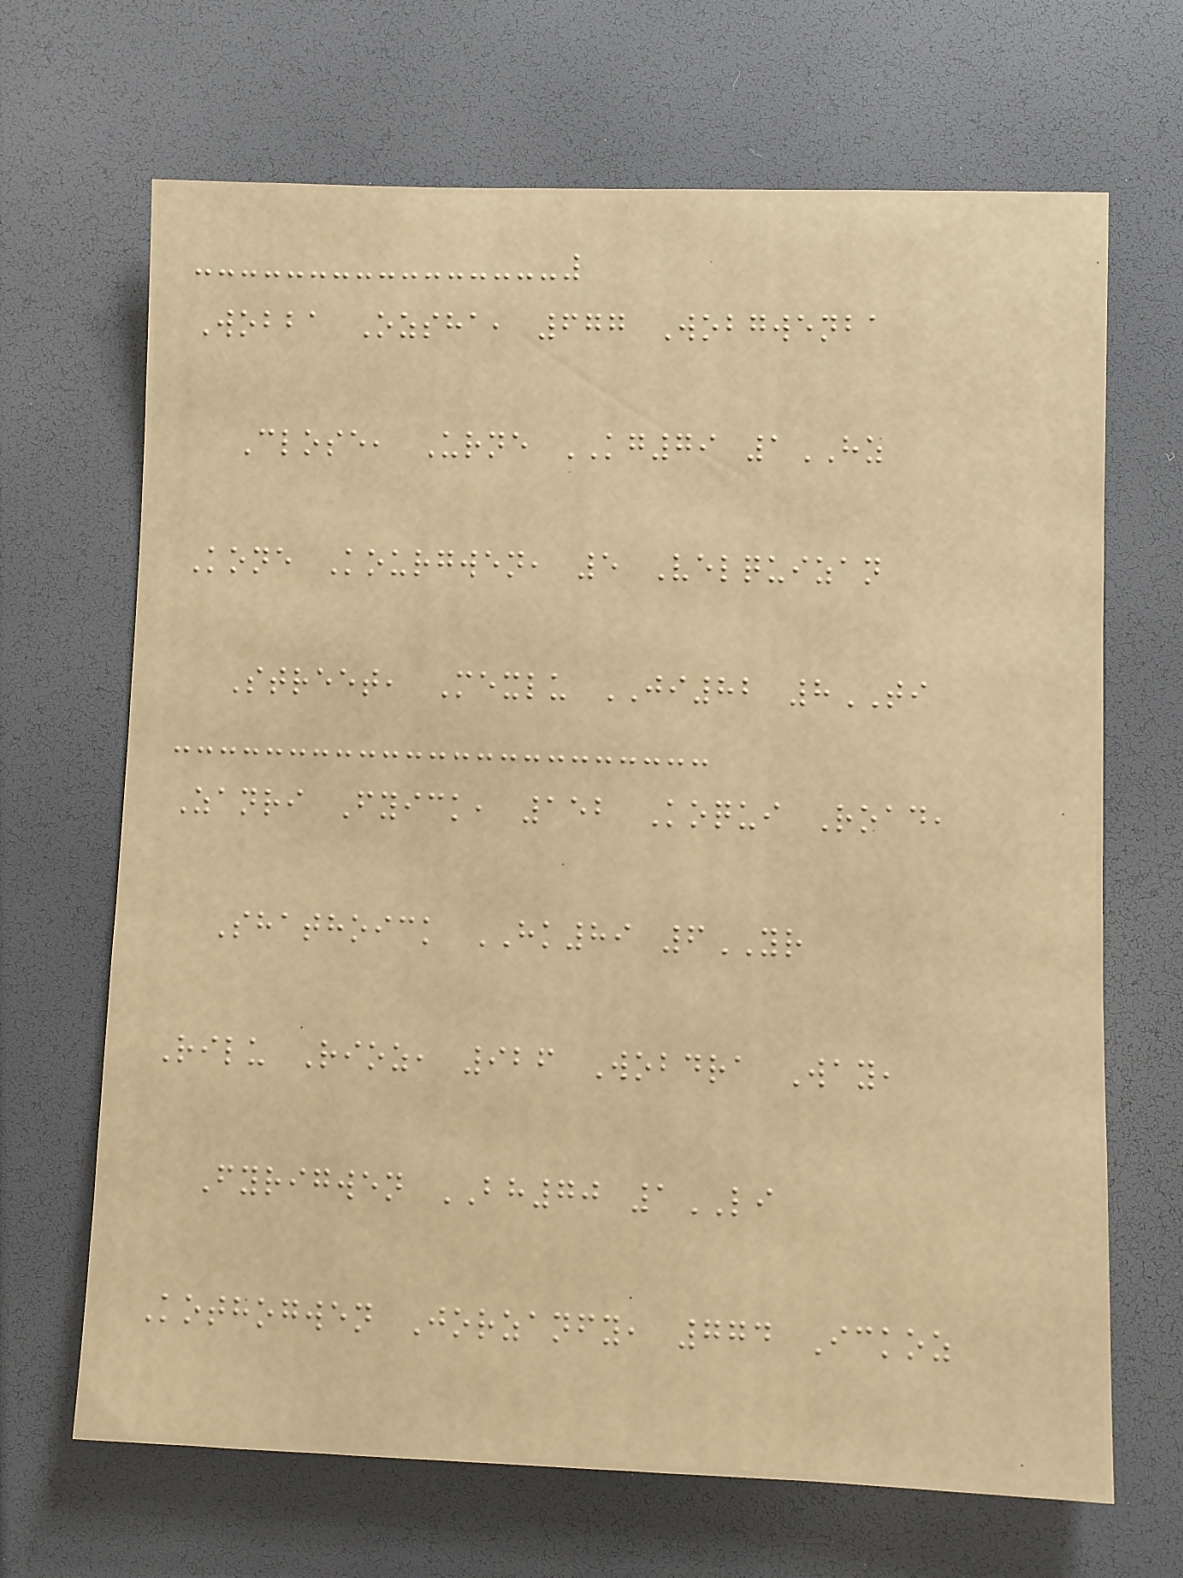Wobba Ozsha, 677 Wobgwenba
Close, Urne KG79 1HZ
Kone Kourgwen, 5 Velquizan
Street, Mexlu JI82 8TI
Zanri Fyick, 152 Koqui Road,
Shathoick HK89 6YR
Rilu Rioz, 926 Wobdra Way,
Fyrigwen BH70 1LI
Kothogwen Jorzanfy, 774 Ickoz
